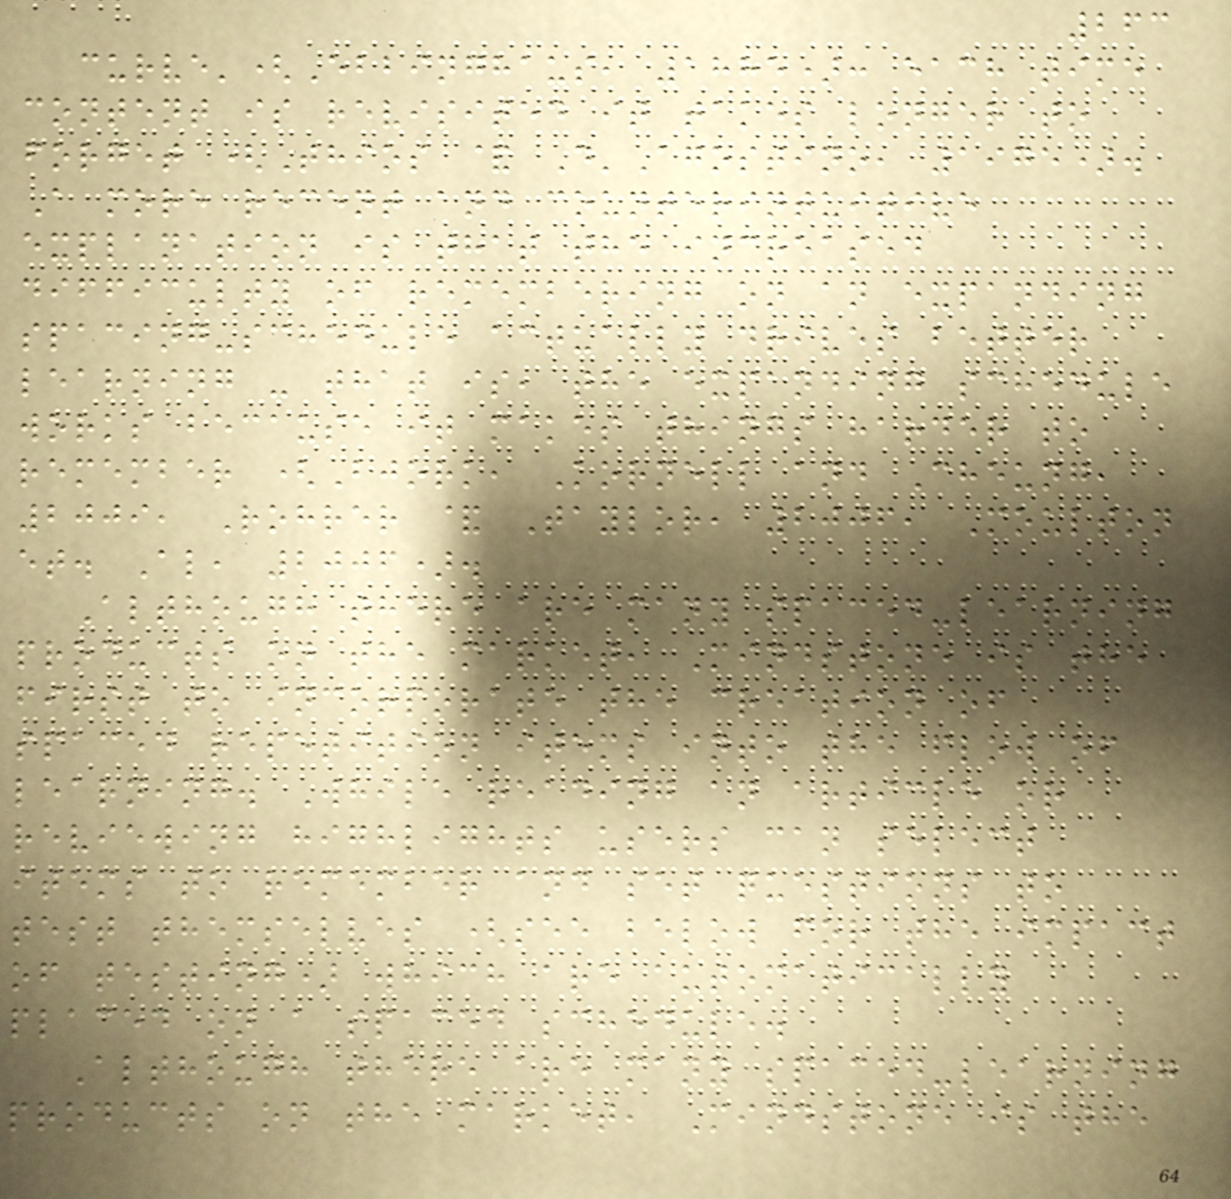263
curve'(Ebbinghaus, 1885): each time
content is revisited it takes longer to
forget (Thios & D'Agostino, 1975).
A more recent and counterintuitive
explanation is that the increased
difficulty of remembering on an expanding
spacing-schedule actually drives better
learning - that is, the expanding schedule
works because it makes things harder to
remember (Bjork, Kornell and Cheung,
2009, Rohrer & Taylor, 2006, Moulton
et. Al, 2006).
Although there are many spaced-learning
products on the market, Mindstone is the
first to incorporate the creation of
spaced repetition items into the flow of
learning. While reading an article or
reviewing highlights users can select
items to remember and set questions to
test themselves (see below for the impact
of testing) which are automatically
placed on a spaced schedule.
Although there are many spaced-learning
products on the market, Mindstone is the
